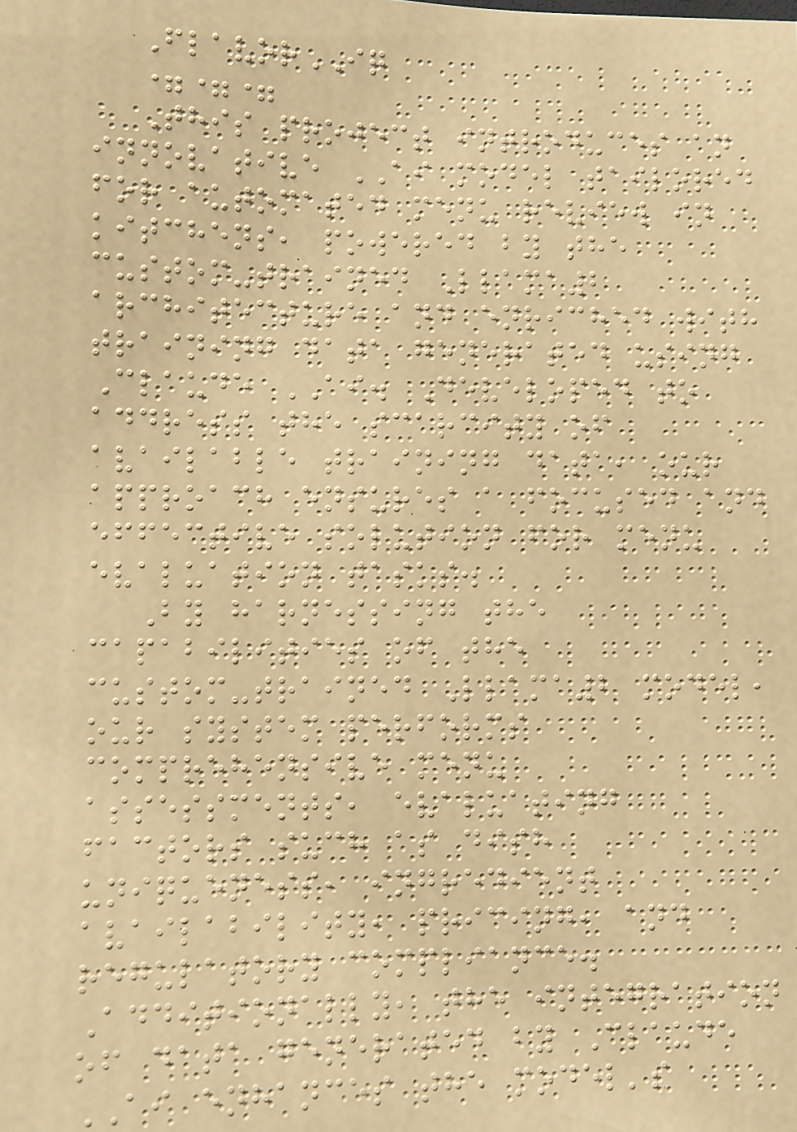FlavorIQ
===
This project introduces an
innovative AI model tailored
for automated menu review in
kitchens, powered by the
custom-trained Llama2
architecture and enriched with
training data generated using
Claude AI. Developed to
address the scarcity of
available training data, our
approach ensures a focused and
effective solution for menu
evaluation tasks.
By harnessing the
capabilities of the
custom-trained Llama2 model,
our system performs
comprehensive menu
assessments, evaluating
factors such as dish
uniqueness, ingredient
availability, pricing, and
regulatory compliance.
Additionally, the integration
of data generated by Claude
AI enhances the model's
